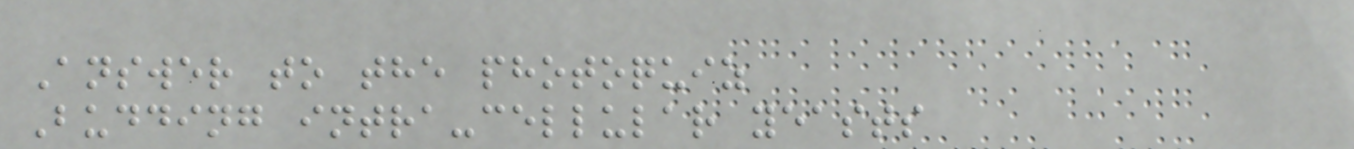Answer to the photoquiz
Budding intra-cellular yeasts
